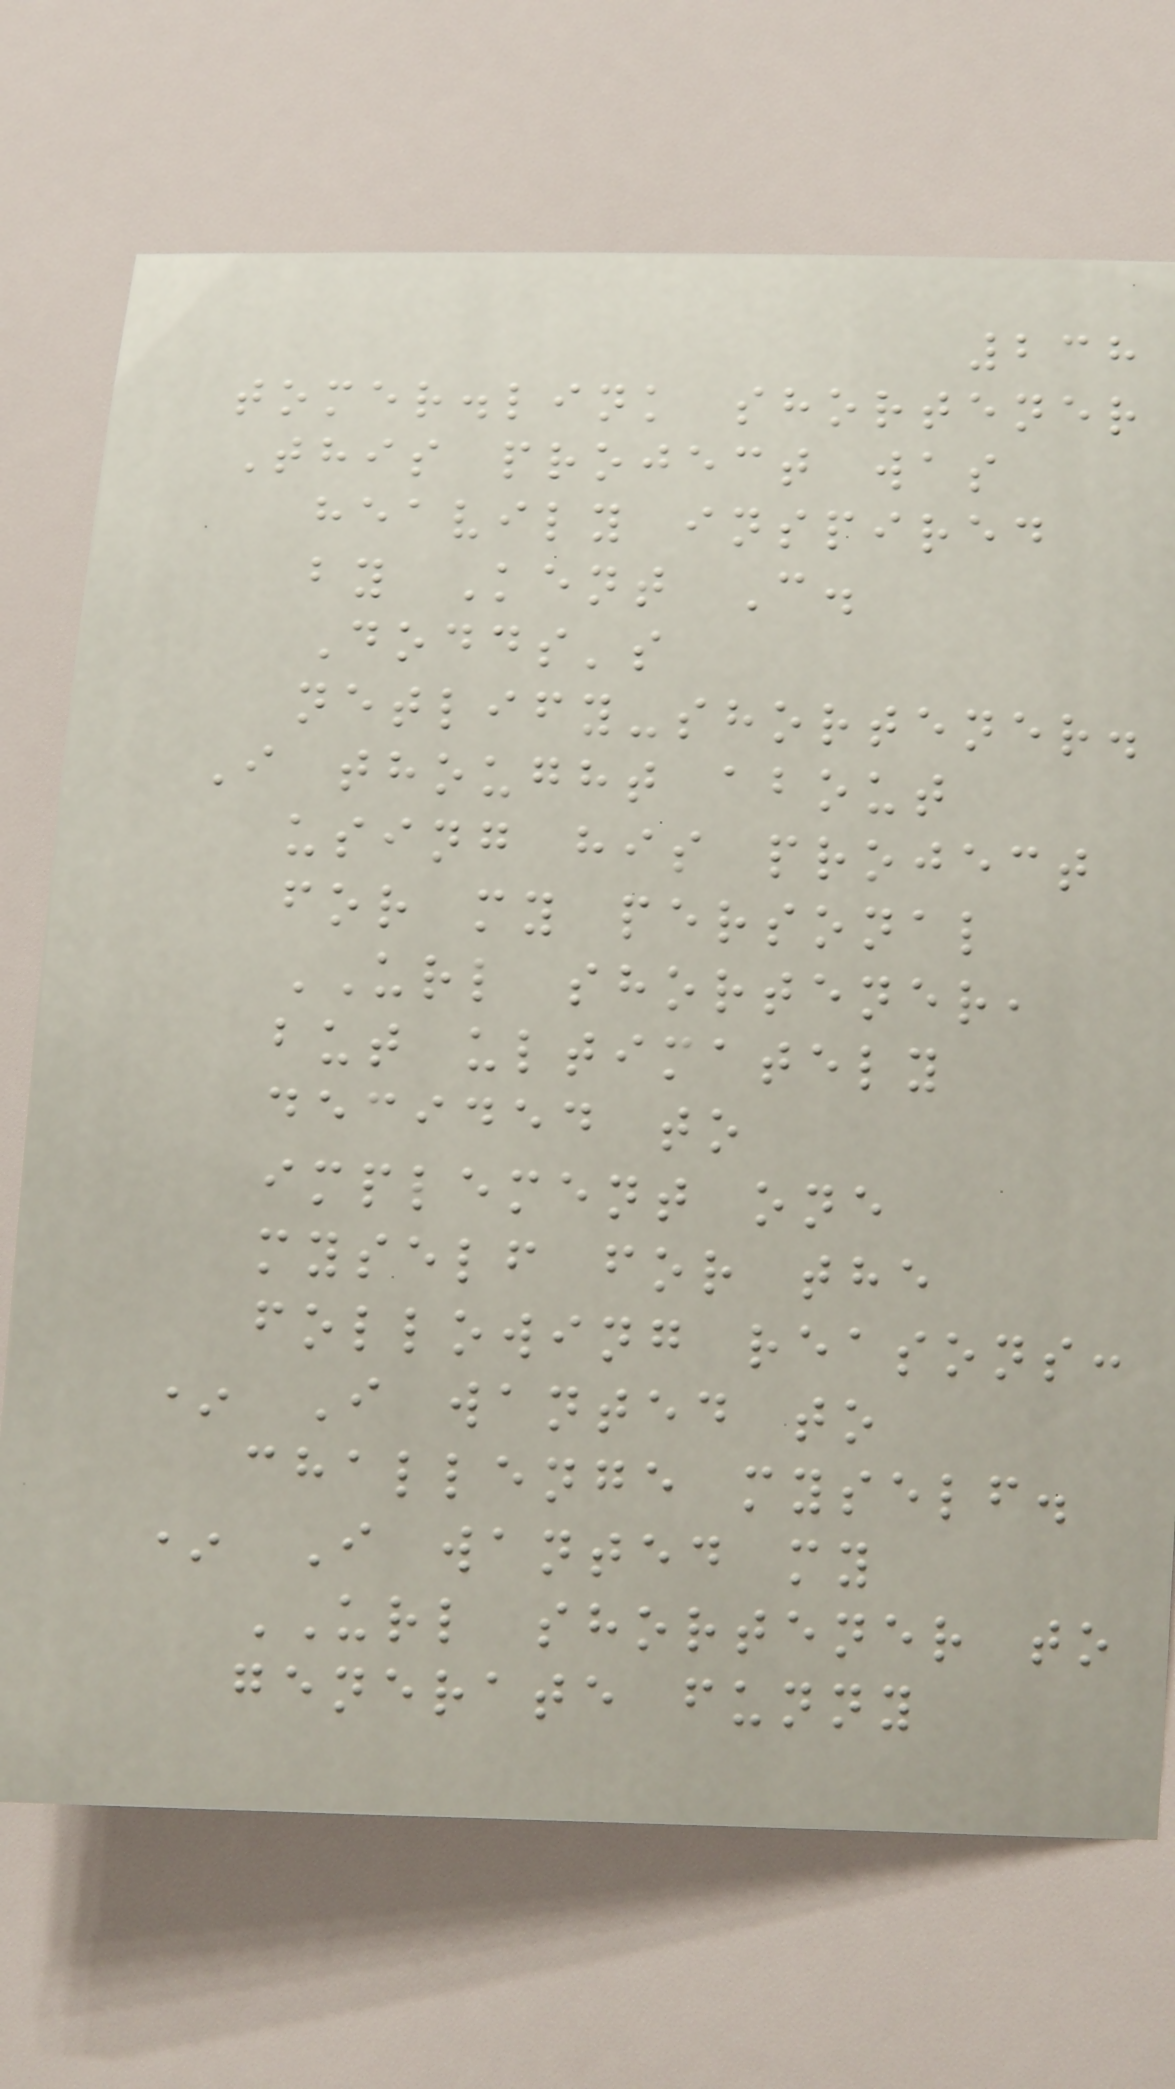238
tomer.link shortener
This project was
heavily inspired
by Kent C.
Dodds's
netlify-shortener.
I thought about
using his project
for my personal
URL shortener,
but ultimately
decided to
implement one
myself for the
following reasons:
* I wanted to
challenge myself.
* I wanted my
URL shortener to
generate funny
